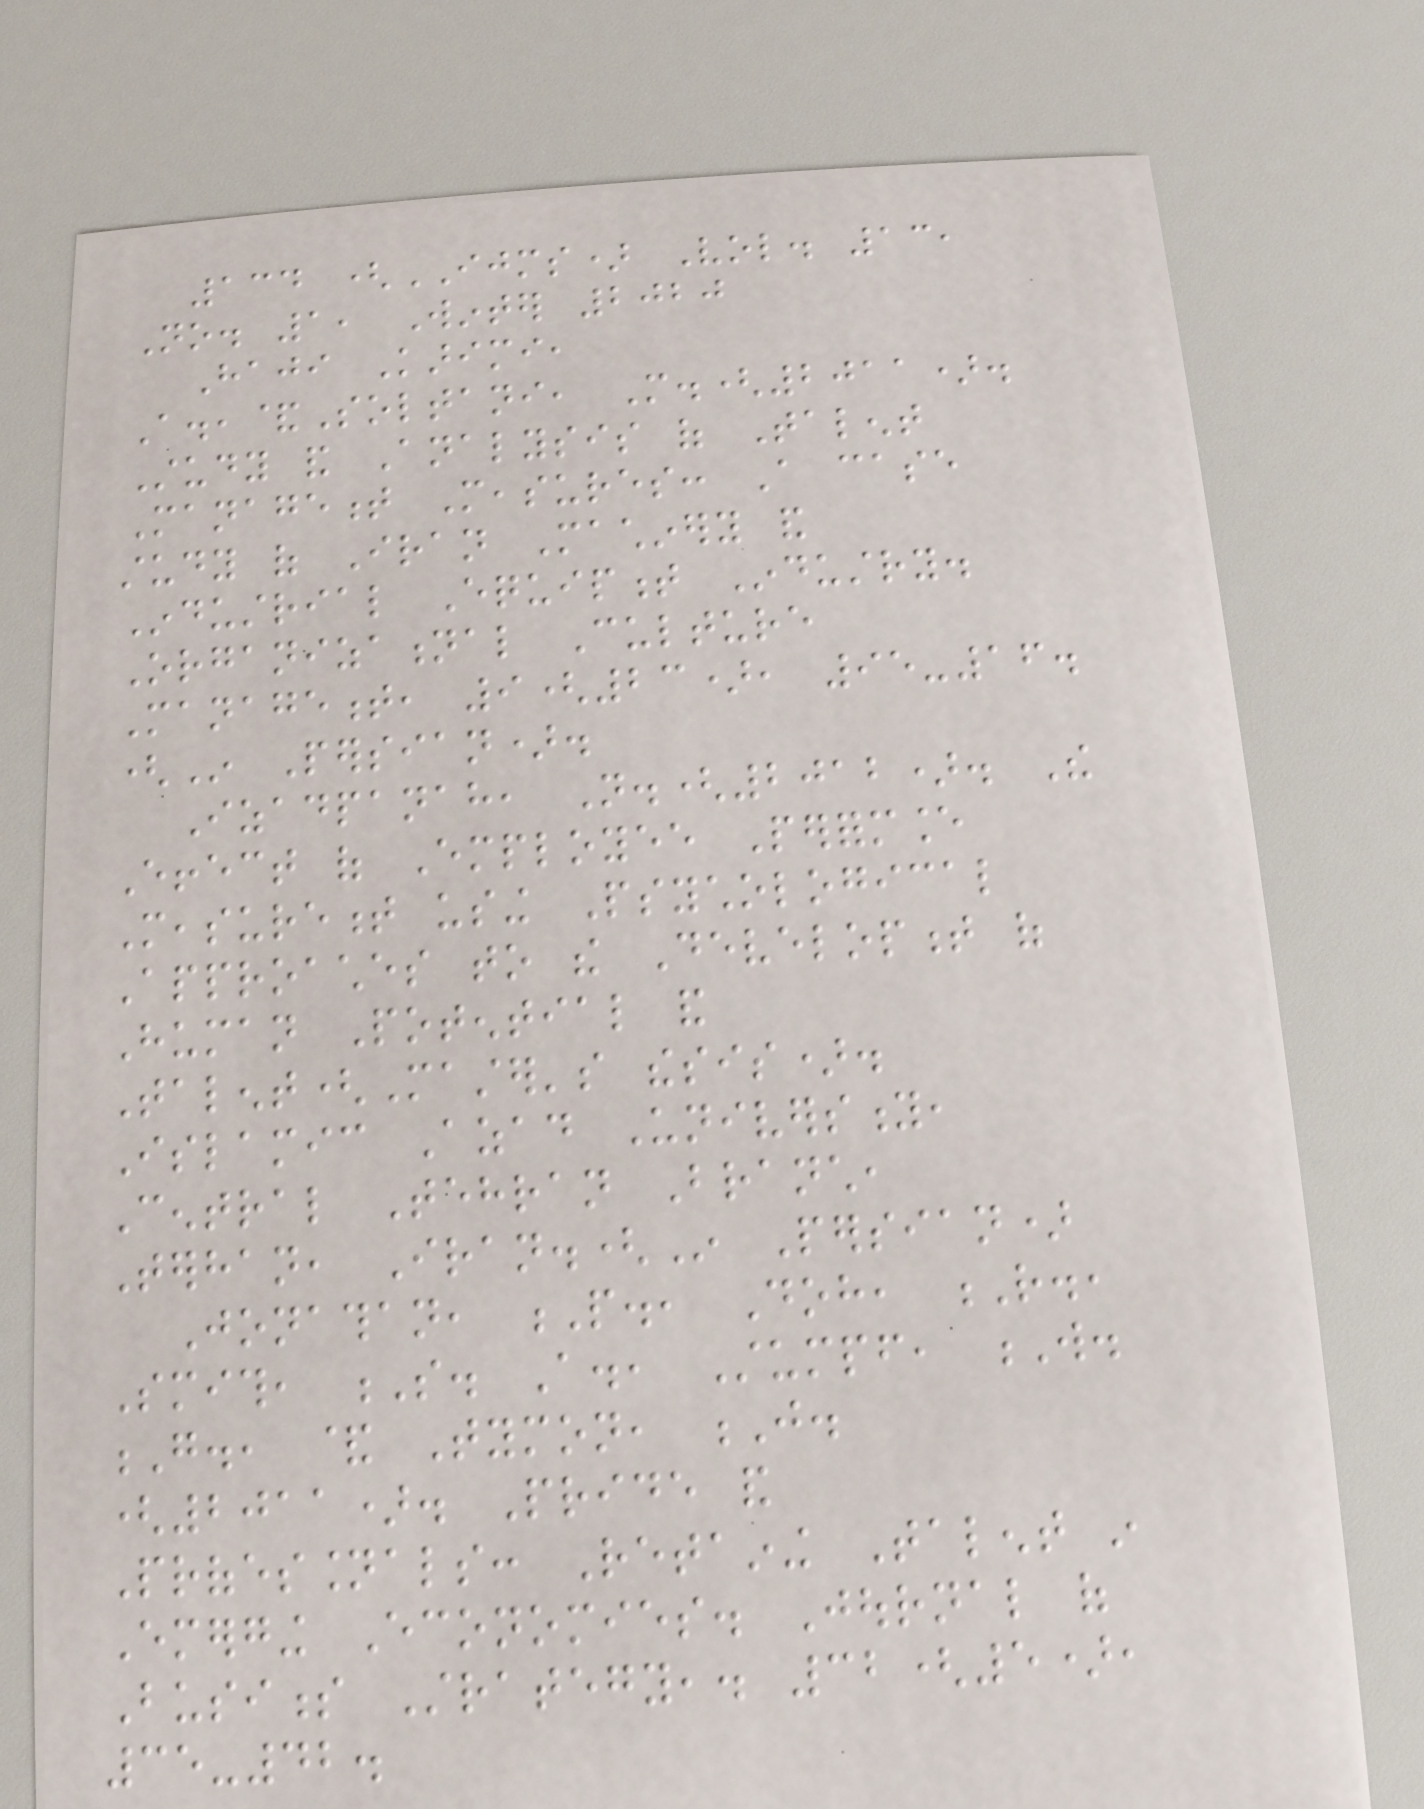134 (IJMS) Vol. 13,
No. 1, Winter 2020
Haji Karimi,
A.,&Soltani, M.(2011).
Study and Analysis of Talent
Management Measures: A case
study of Iran Machinery and
Industrial Equipment Industry.
Organizational Culture
Management, 9(23), 95-16.
(In Persian).
Izadpanah, N.(2012). The
Effect of Employee Performance
Measurement using Psychological
Approaches to the Development of
Human Potential and
Talent(Master's thesis).
Islamic Azad University,
Central Tehran Branch,
Terhan, Iran.(In Persian)
Jonathan, P., Doh, R.,
Smith, S. A., Stumpf, W.
G., & Tymon, J.
(2011). Pride and
Professionals: Retaining Talent in
Emerging Economies. Journal of
Business Strategy,. 32(5),
35-42.
